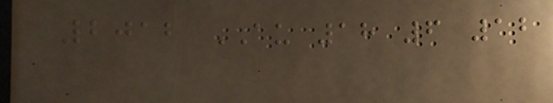2012 AU 18 6 12
